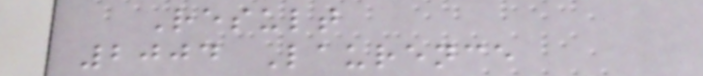Result
2004 Laurence
